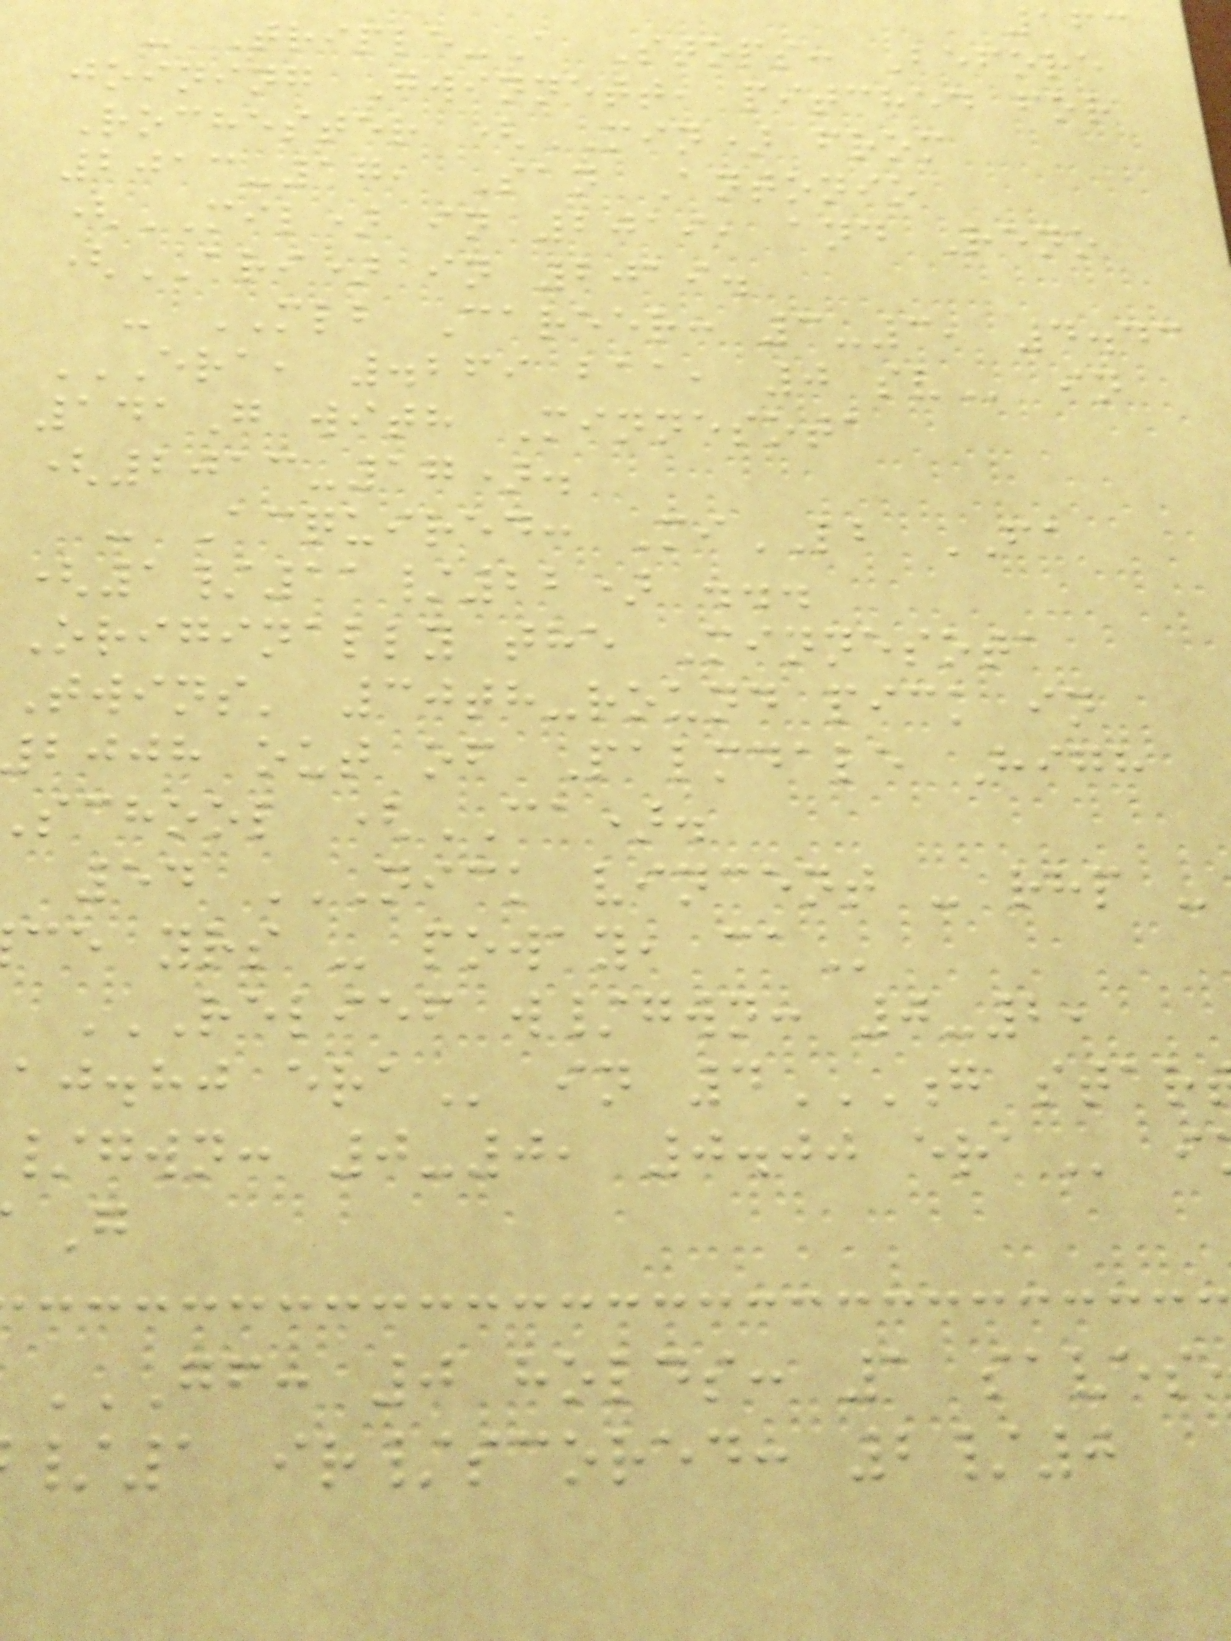163
- Triple-A Stops: Before
joining Gwinnett, pitched for
Rochester (MIN) from
2013-17, San Antonio
(MIL) in 2019, and Reno
(ARI) in 2019.
- MLB Career: 3-3, 4.43
ERA, .269 BAA, 0 SV in
141G with Minnesota
(2013-17).
- Acquired: MiLB FA
(1/11/22) ...
Originally the Minnesota
Twins' 30th-round pick in
bjjh out of Palmdale High
school (CA).
54 NICK VINCENT - RHP -
ce yrs - poway,
RELIEF W/GWN: 0-2,
/gwn: 0-0, 0.00
/1 ir/scored: 2/0
